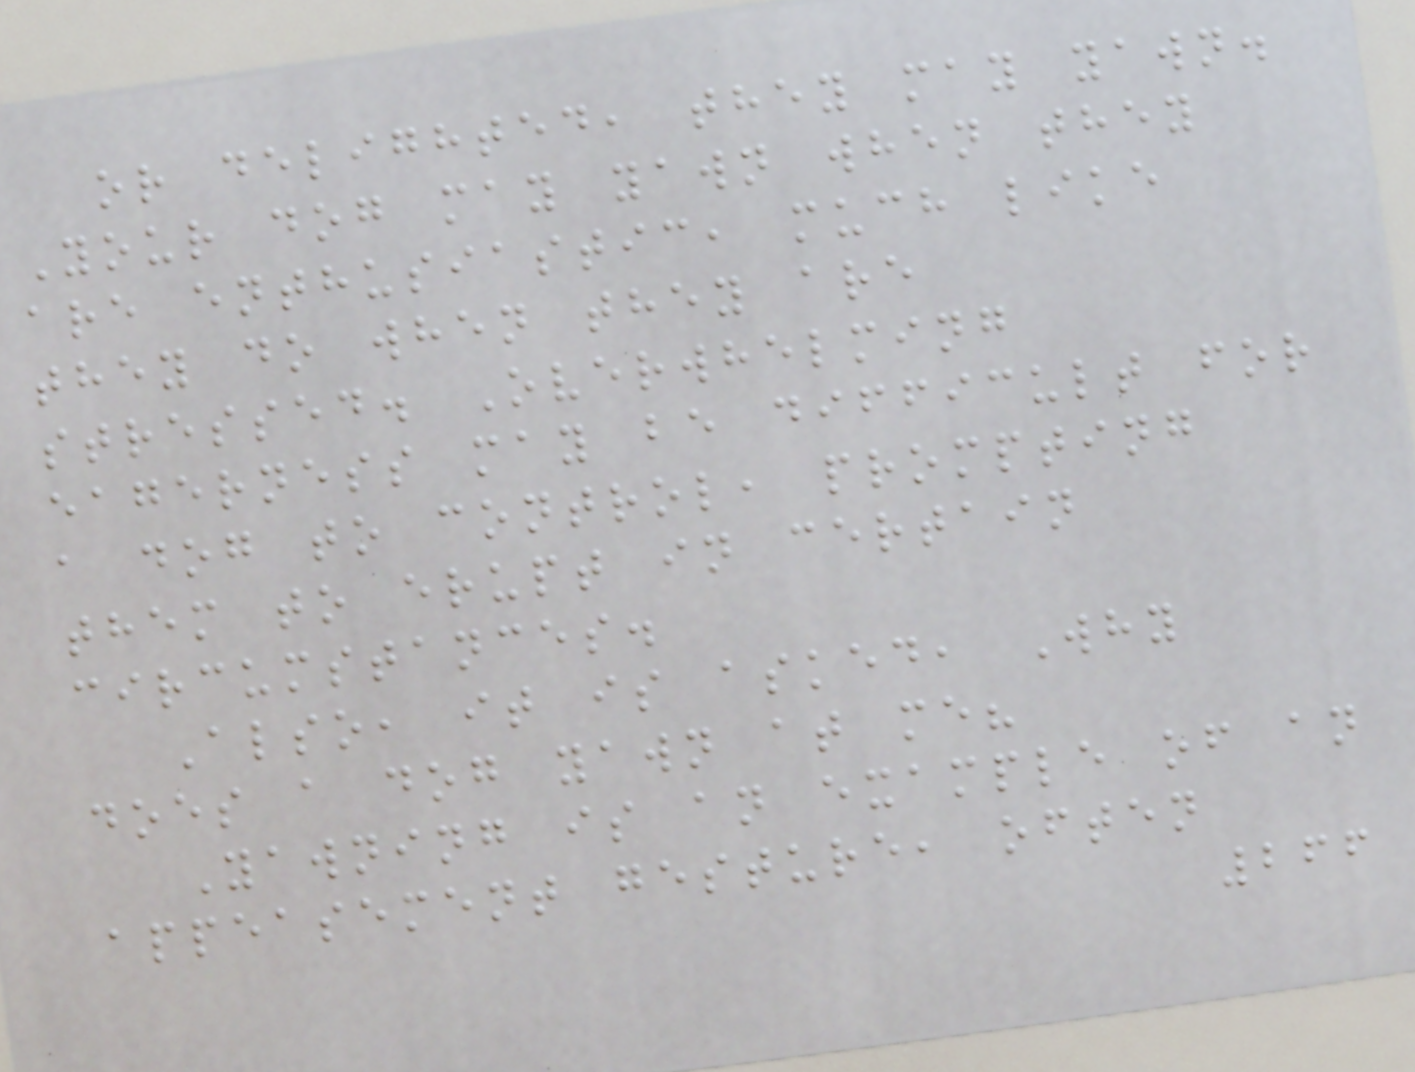or delighted, they may yawn.
Your dog may yawn when they
are enthusiastic, much like
they do when they are
stressed. Overwhelming
eagerness may be difficult for
a dog to control, prompting
them to erupt in certain
circumstances.
Also, it is asked, Why
does a dog yawn at me?
Yawning is an example of an
appeasement gesture, often
266
